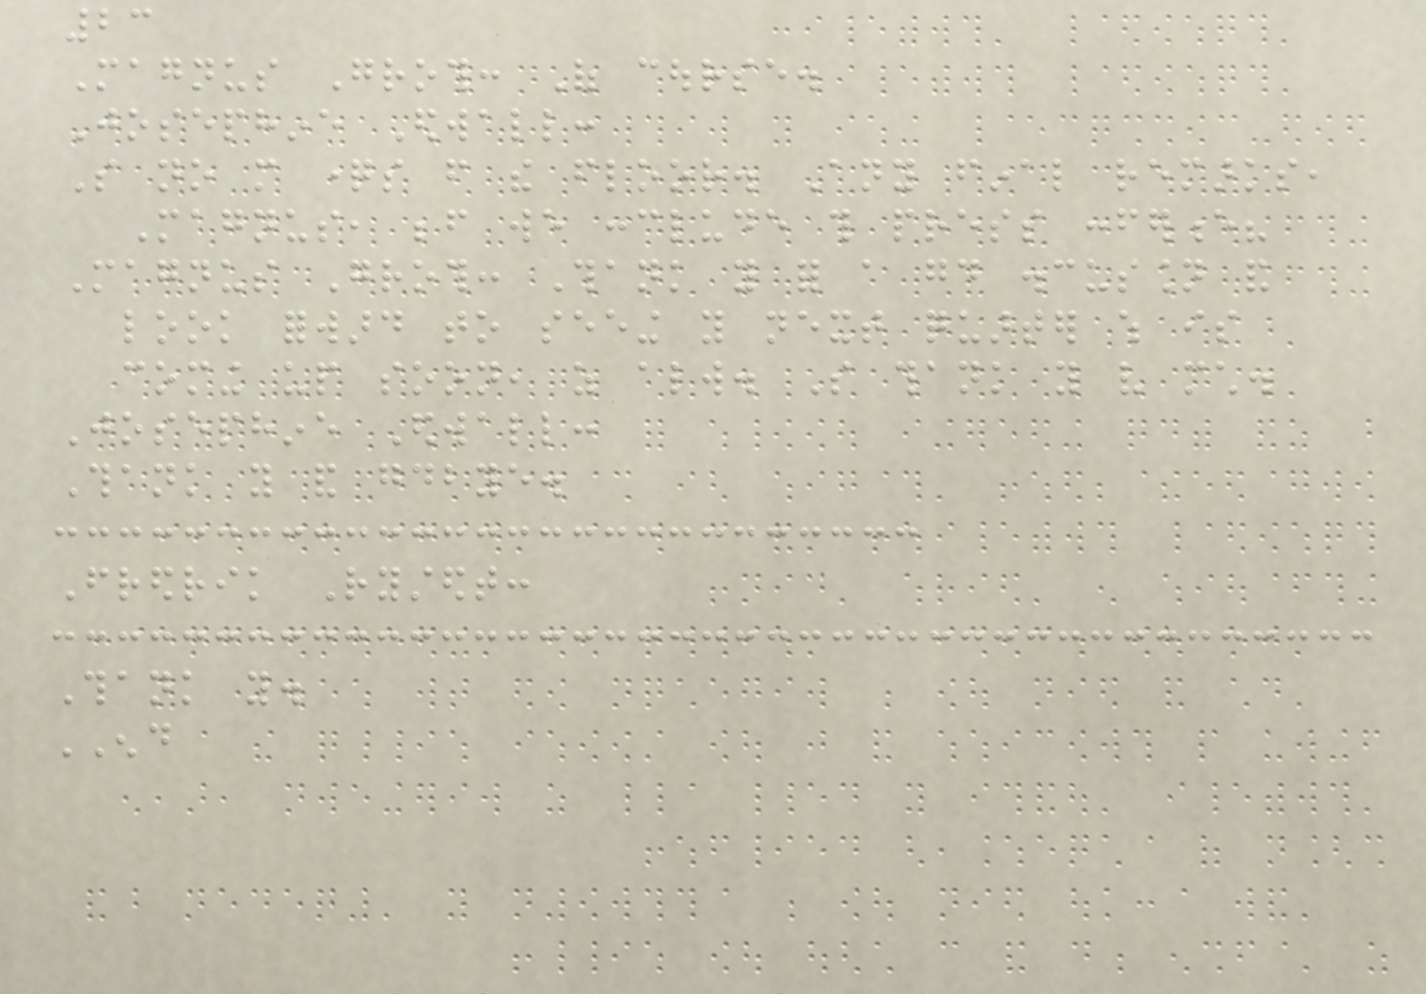23
Magnus Groth: Of course.
Josephine Edwall:
So no more questions from the floor. Any final remarks,
Magnus, before we conclude this press conference?
Magnus Groth: Thank you for a good discussion and
look forward to seeing you next quarter which is
coming up soon, as always. So thank you very much.
Josephine Edwall:
Thank you and goodbye.
Fredrik Rystedt:
Thank you.
END
